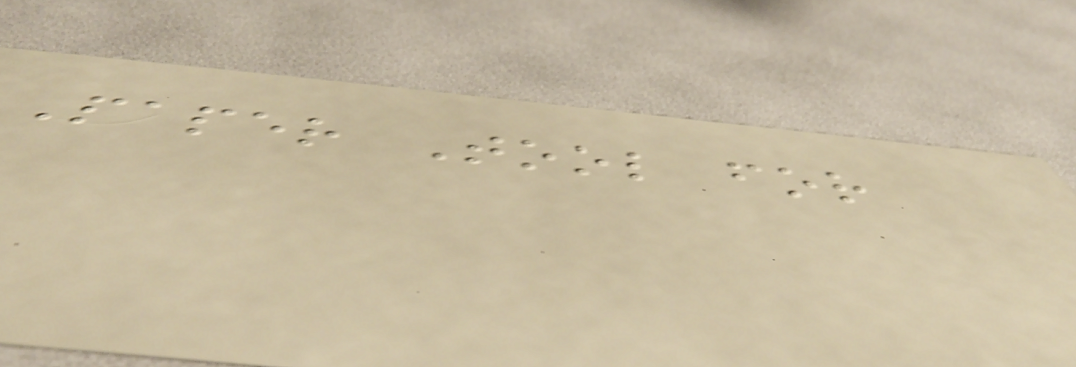Paper Tool for
